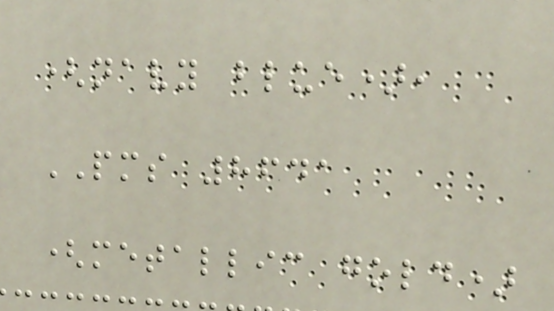(navy blue),
PMS 8641
(metallic gold)
